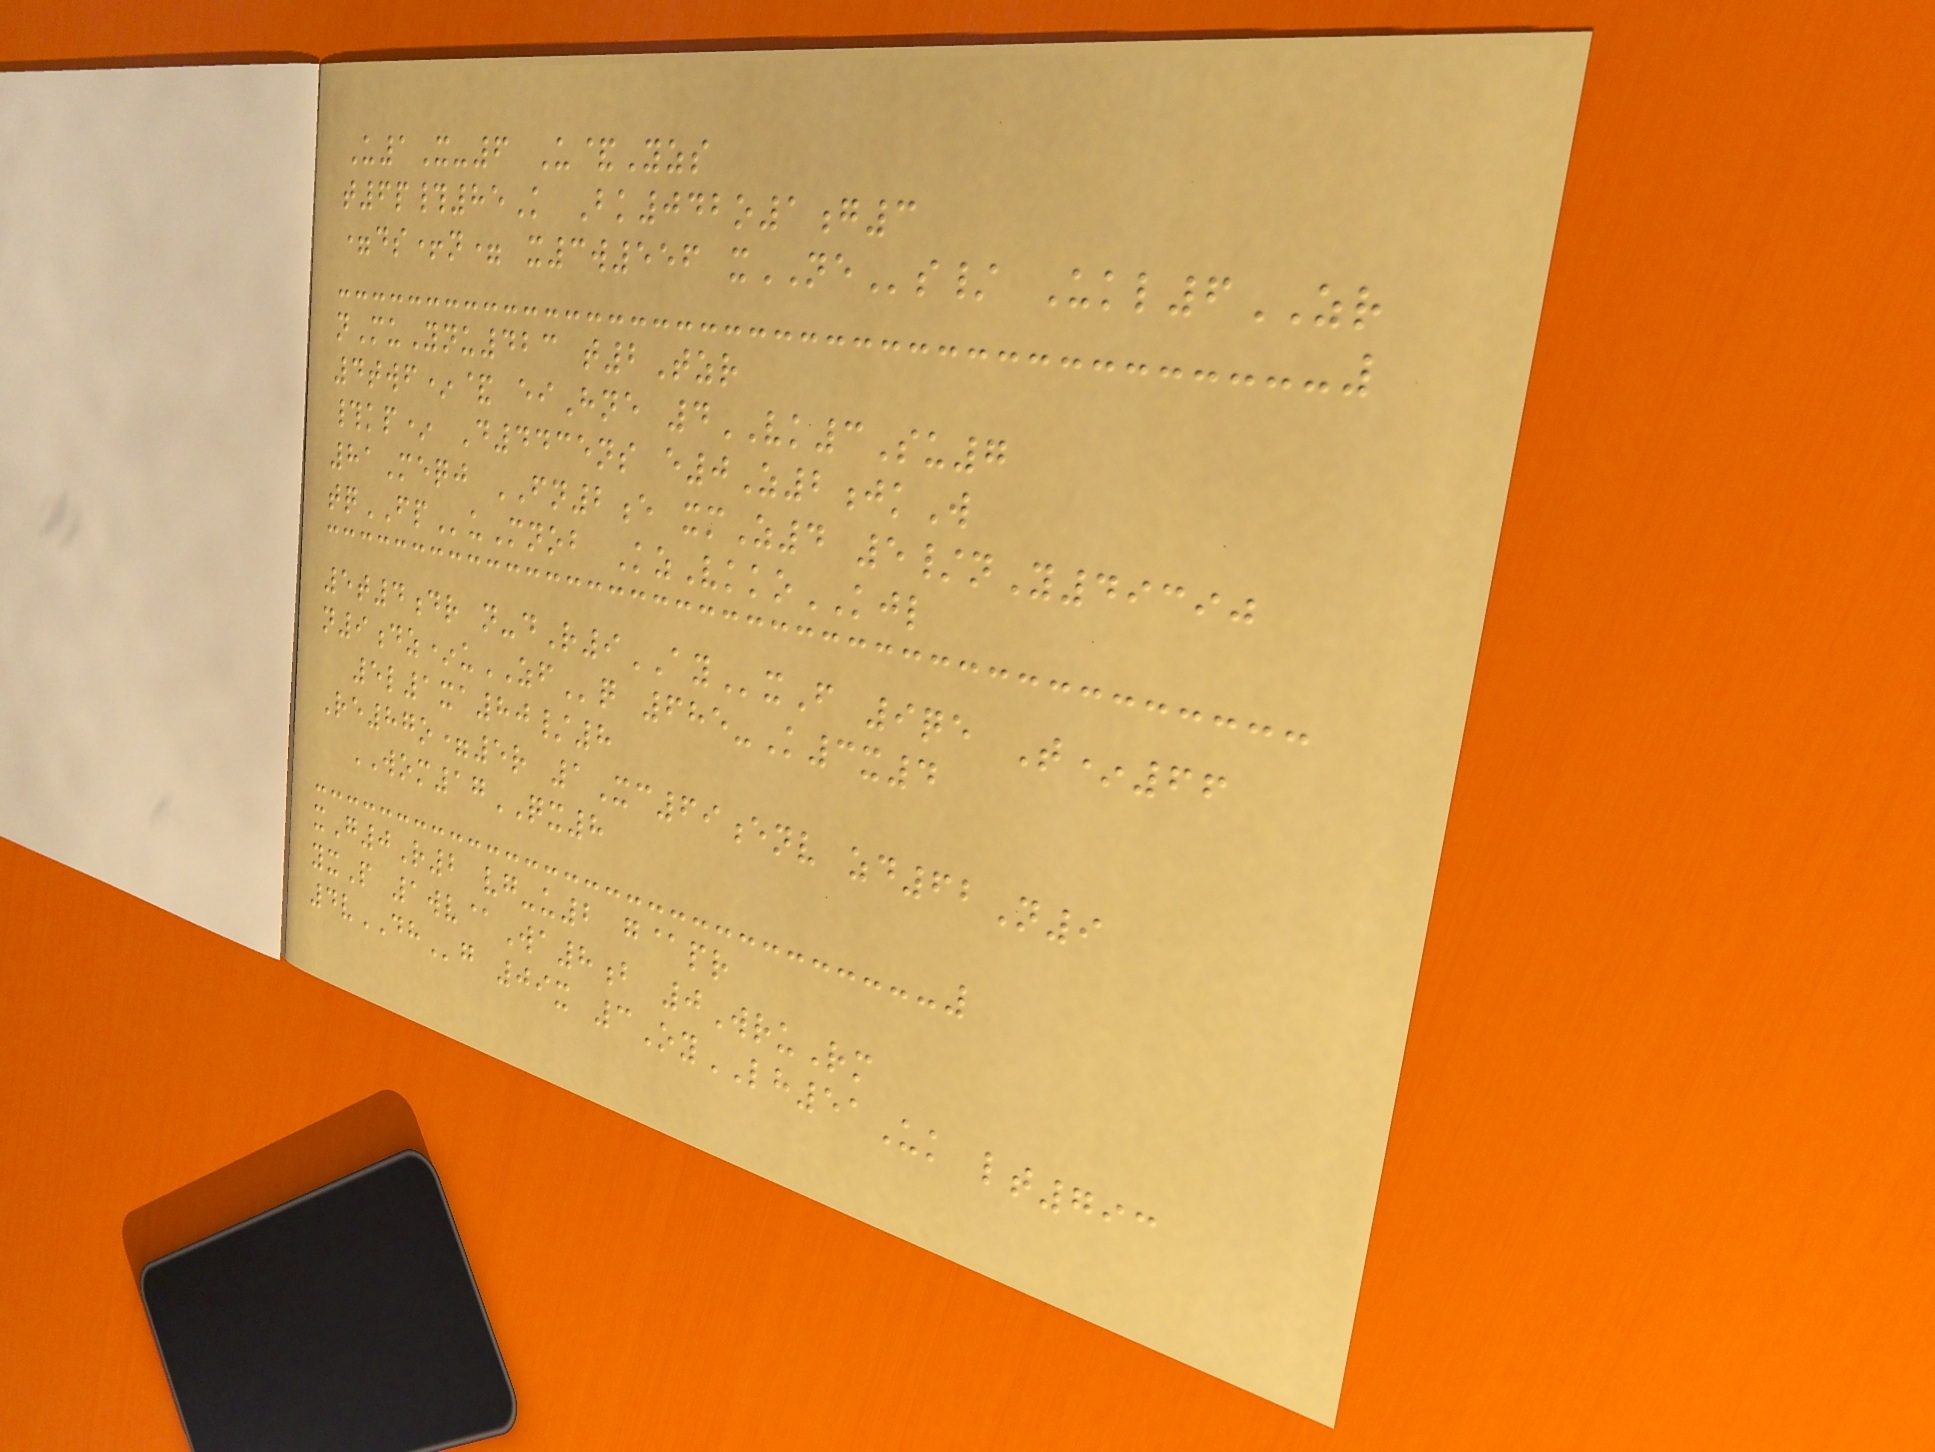U1X-6 U&Yzs
t6p#85K Bk042o1g3
=ds+n= x3w556 xNEs/ Ukl6ZR
nMuYnu423 t2Tzr
4twf*& eiHne 4VK3Su7
#kp* D4435ns e0Z2jkW
81Meqj FN2e xmZ4 5/nY49390
tqFPuMnob KzVkkoKJL
5t4dr n-dR9AYxF 9qe T*66
n9dz*uZFq 685-K3x4
5l1xa80/8
Re87o=5r 1Xc69env zd62N9
WOM17QX8
xG0R2 vg-u2 g@pr
yxP 1wv@Wa8b 0WruRm
4vDHg 09x 3OyLH51Uk lt793
